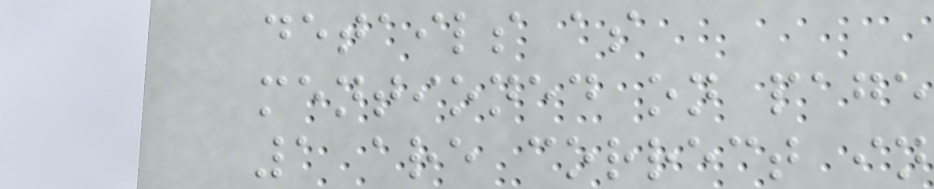details as
mentioned on page
1 are correct in
